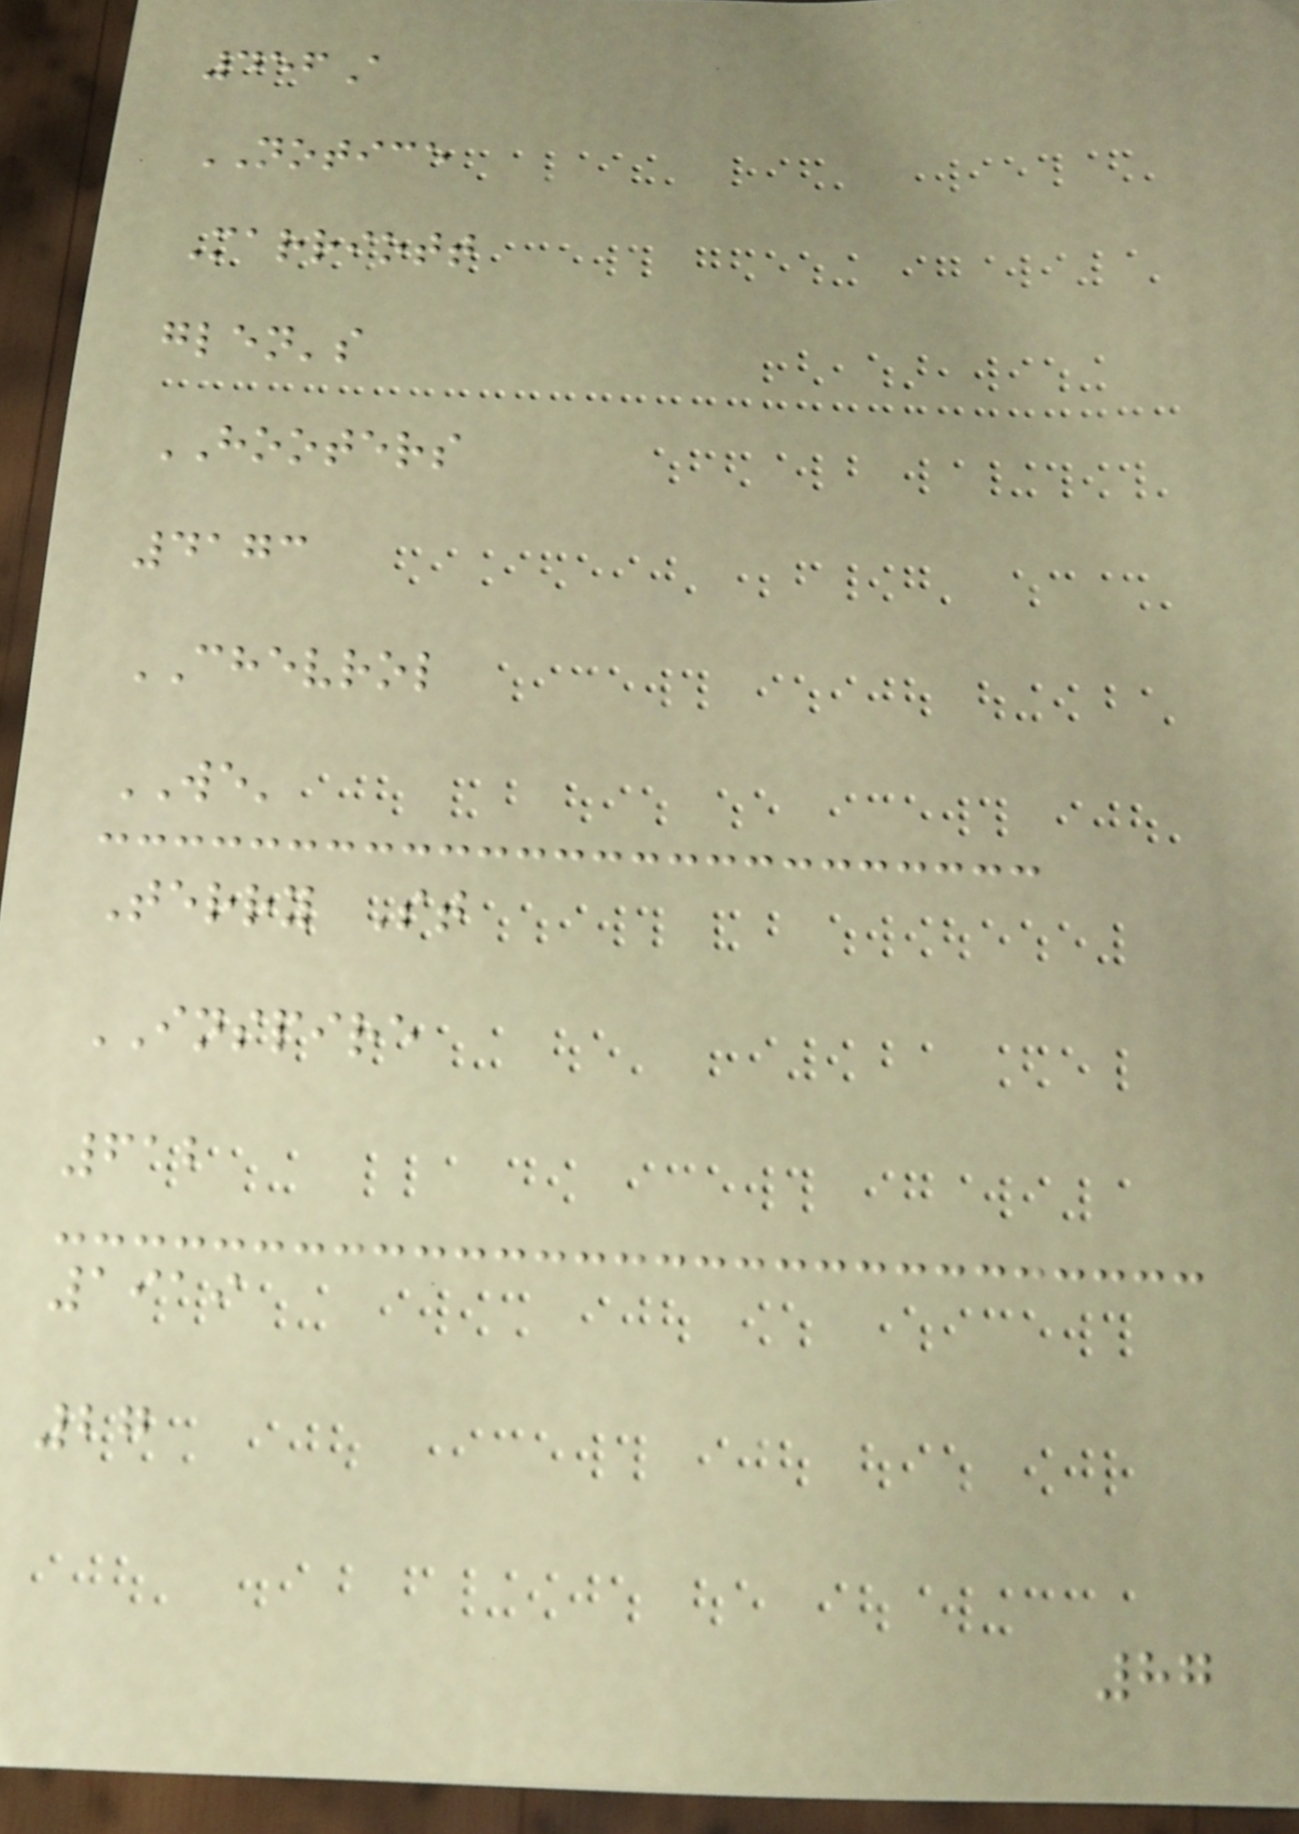456A
NOTICE
Marriott
glen's
HOOTERS
4173
CHEVROL
WE'
Terry St
INSPIRE
612
1919
27
87
